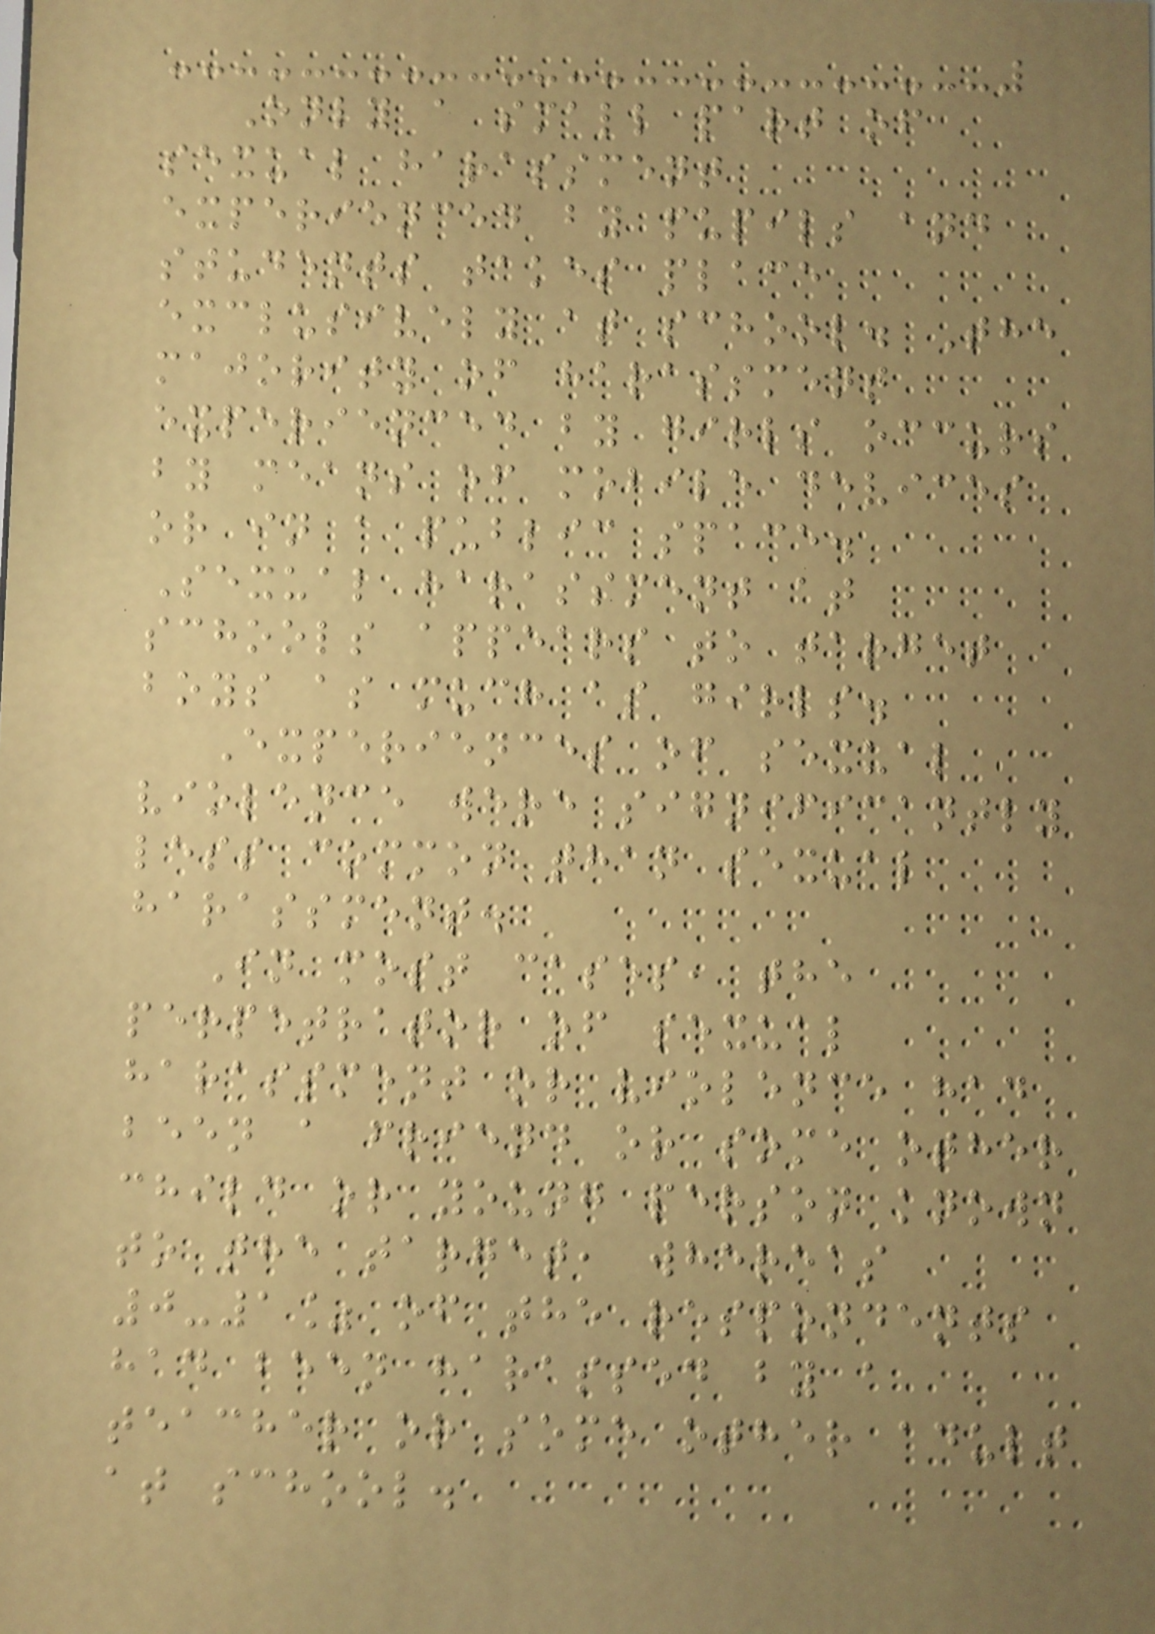Only a small part of
sexual harassment
experienced by pupils and
students takes place
exclusively at school. The
majority of harassment
experienced by girls occurs
by means of mobile devices
or in a public space.
Sexual harassment at
schools appears to target
boys as much as girls.
Experiences of sexual
violence were significantly
less common than sexual
harassment.
In most cases, the
perpetrator of sexual
harassment or violence had
been a friend or some other
child or young person known
to the target, whereas
0-1% of the respondents
had been harassed by a
teacher or some other adult
at school.
